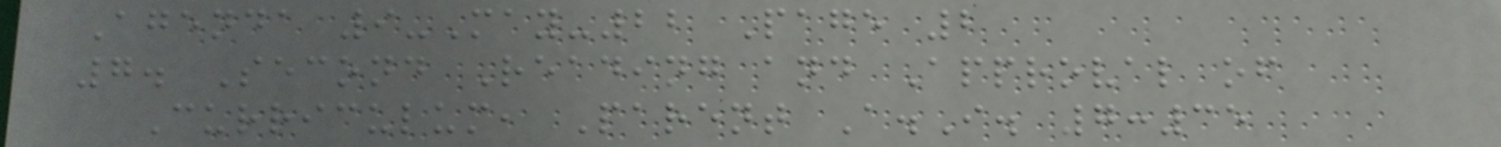Agenda 9-May-22 Page 2
7. Second Reading and Approval of
Curriculum, Parent A.I. 7:35
